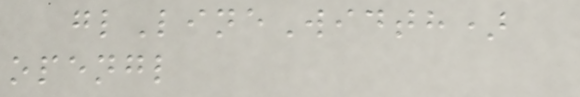glLineWidth)
opengl
